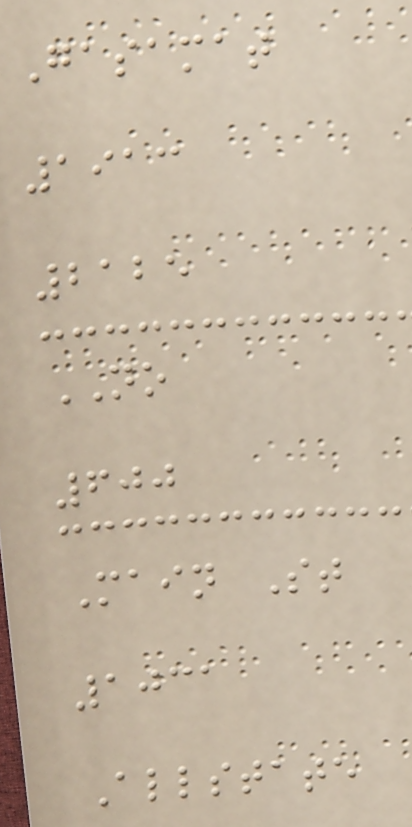Gasamat
1913
2125
NO
600
Main St
1031
Allstate
